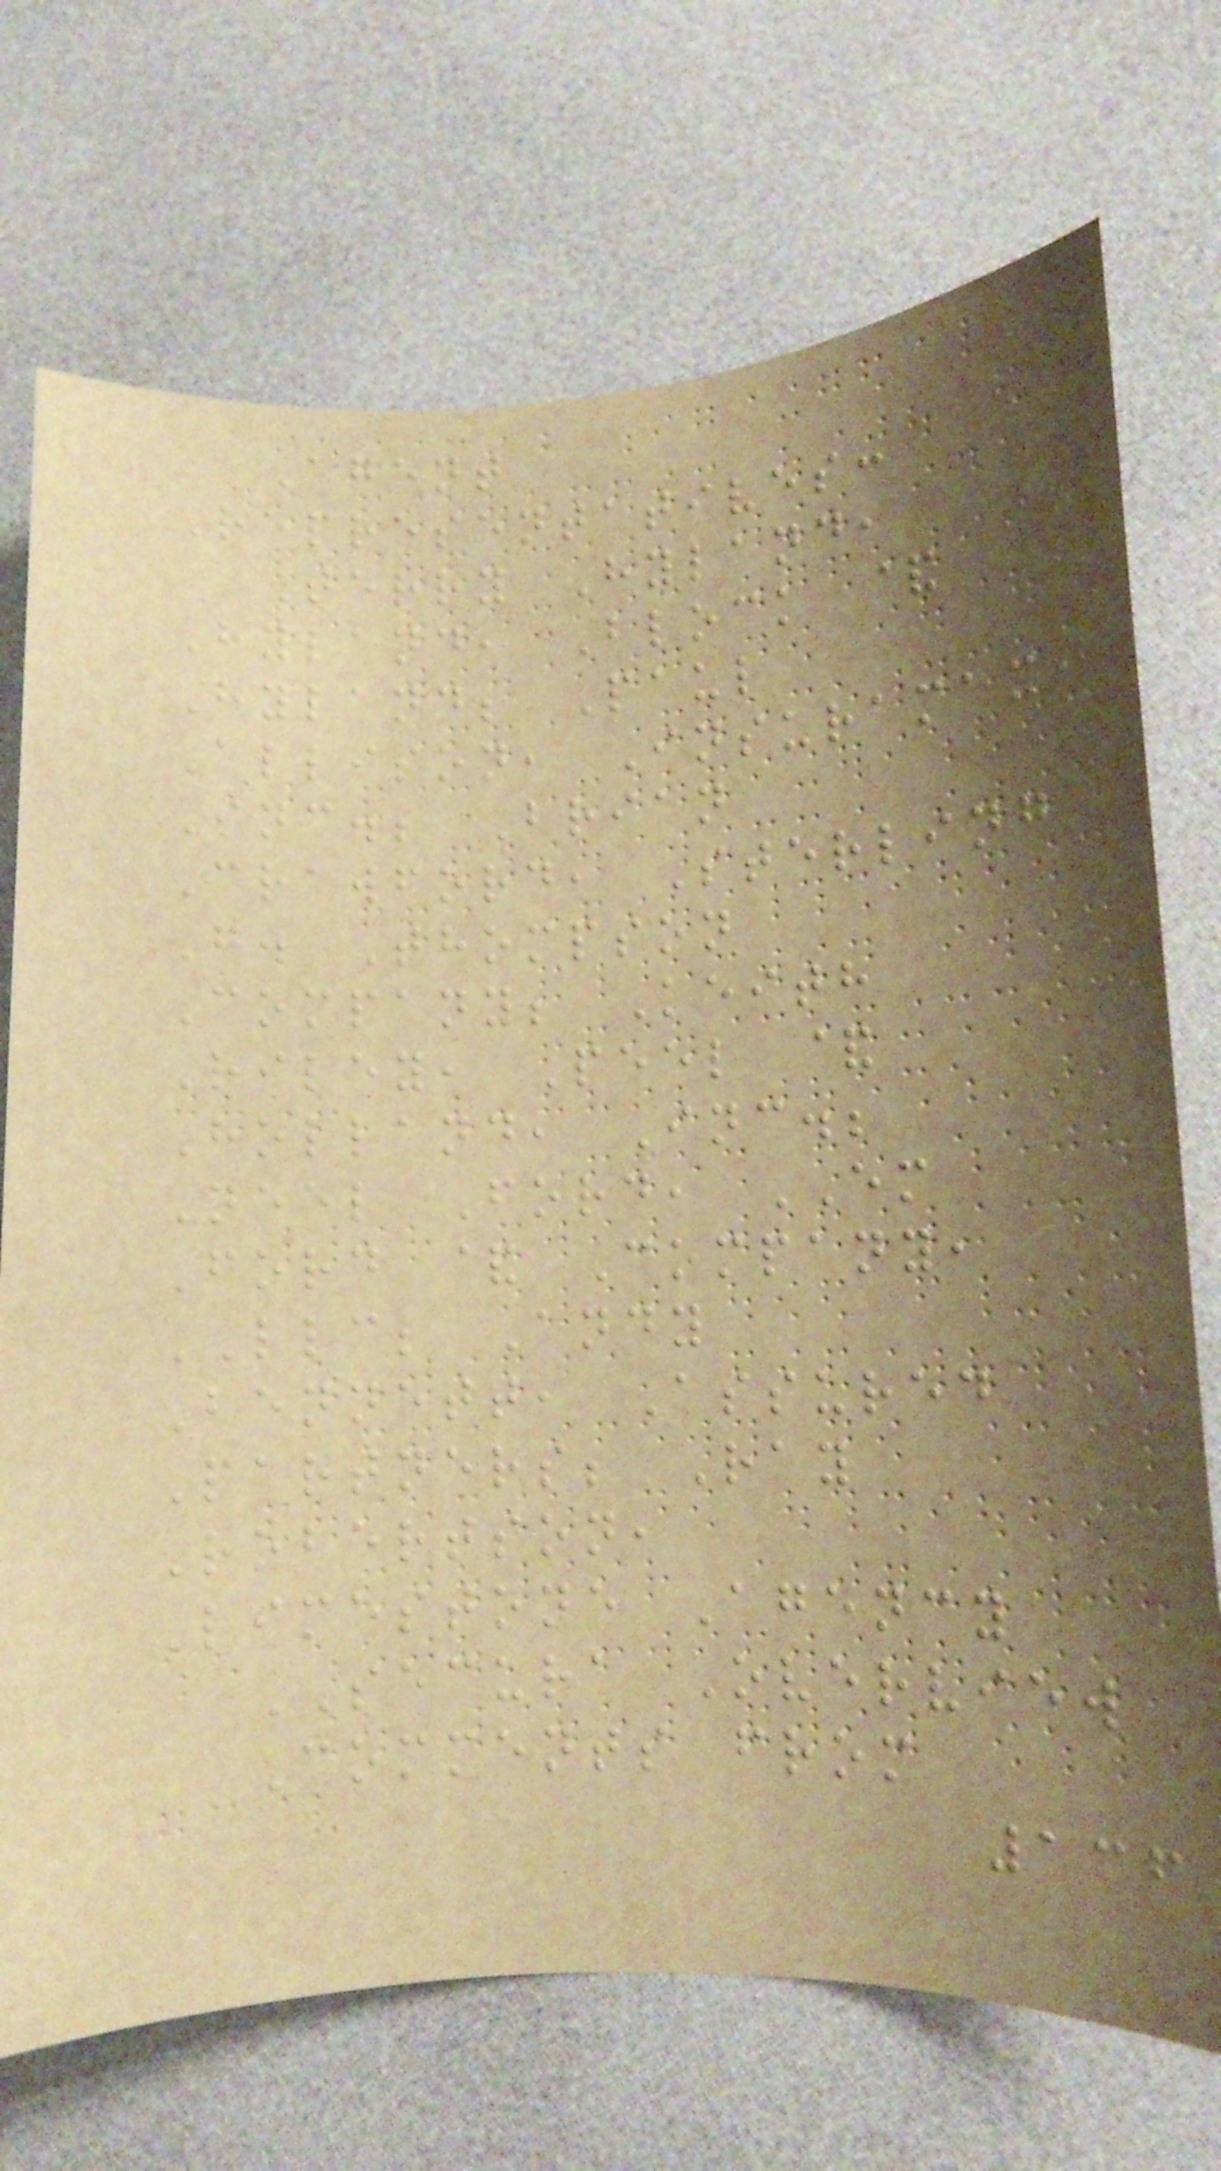Agent
Representatives:
Terry Hyland,
Hyland, Block &
Hyland; Paul
Allison, Insuramax,
Inc.; Brian
Crawford, Sterling
G. Thompson
Company; Keith
Riley, Peel &
Holland, Inc.;
Neel Ford, EM
Ford & Company,
LLC; Andy
Bennett, Assured
Partners; Ray
Robertson,
Limestone Agency
SECURA Overview
Comments from
136
